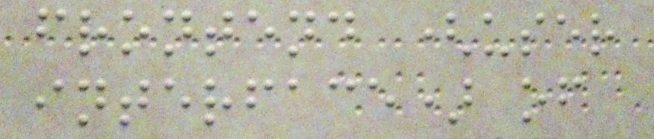frontend (user
interface) of
